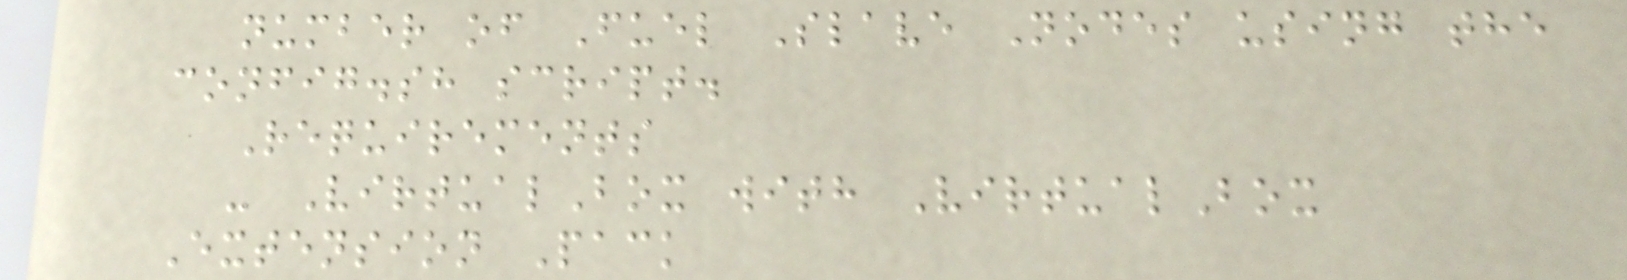number of Fuel Slave Nodes using the
config.sh script.
Requirements
- VirtualBox with VirtualBox
Extension Pack
